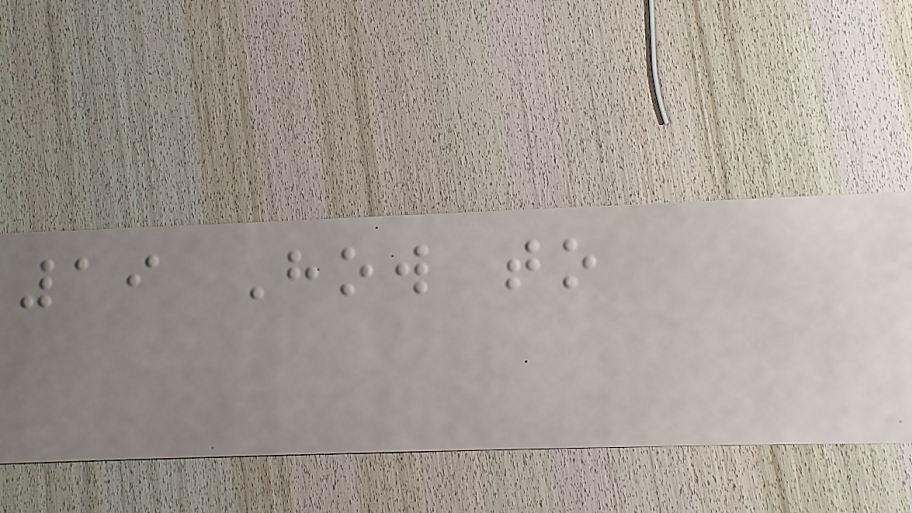19 How to
